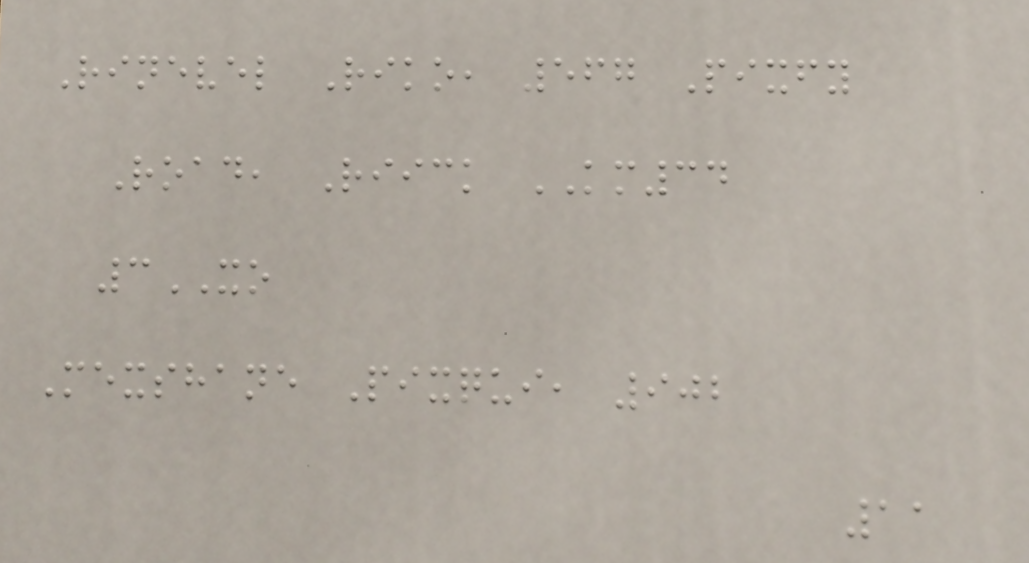Rinevel Riko, 567 Pixfy
Road, Riick KM34
3XO
Mexshane Pixqui, 902
11
